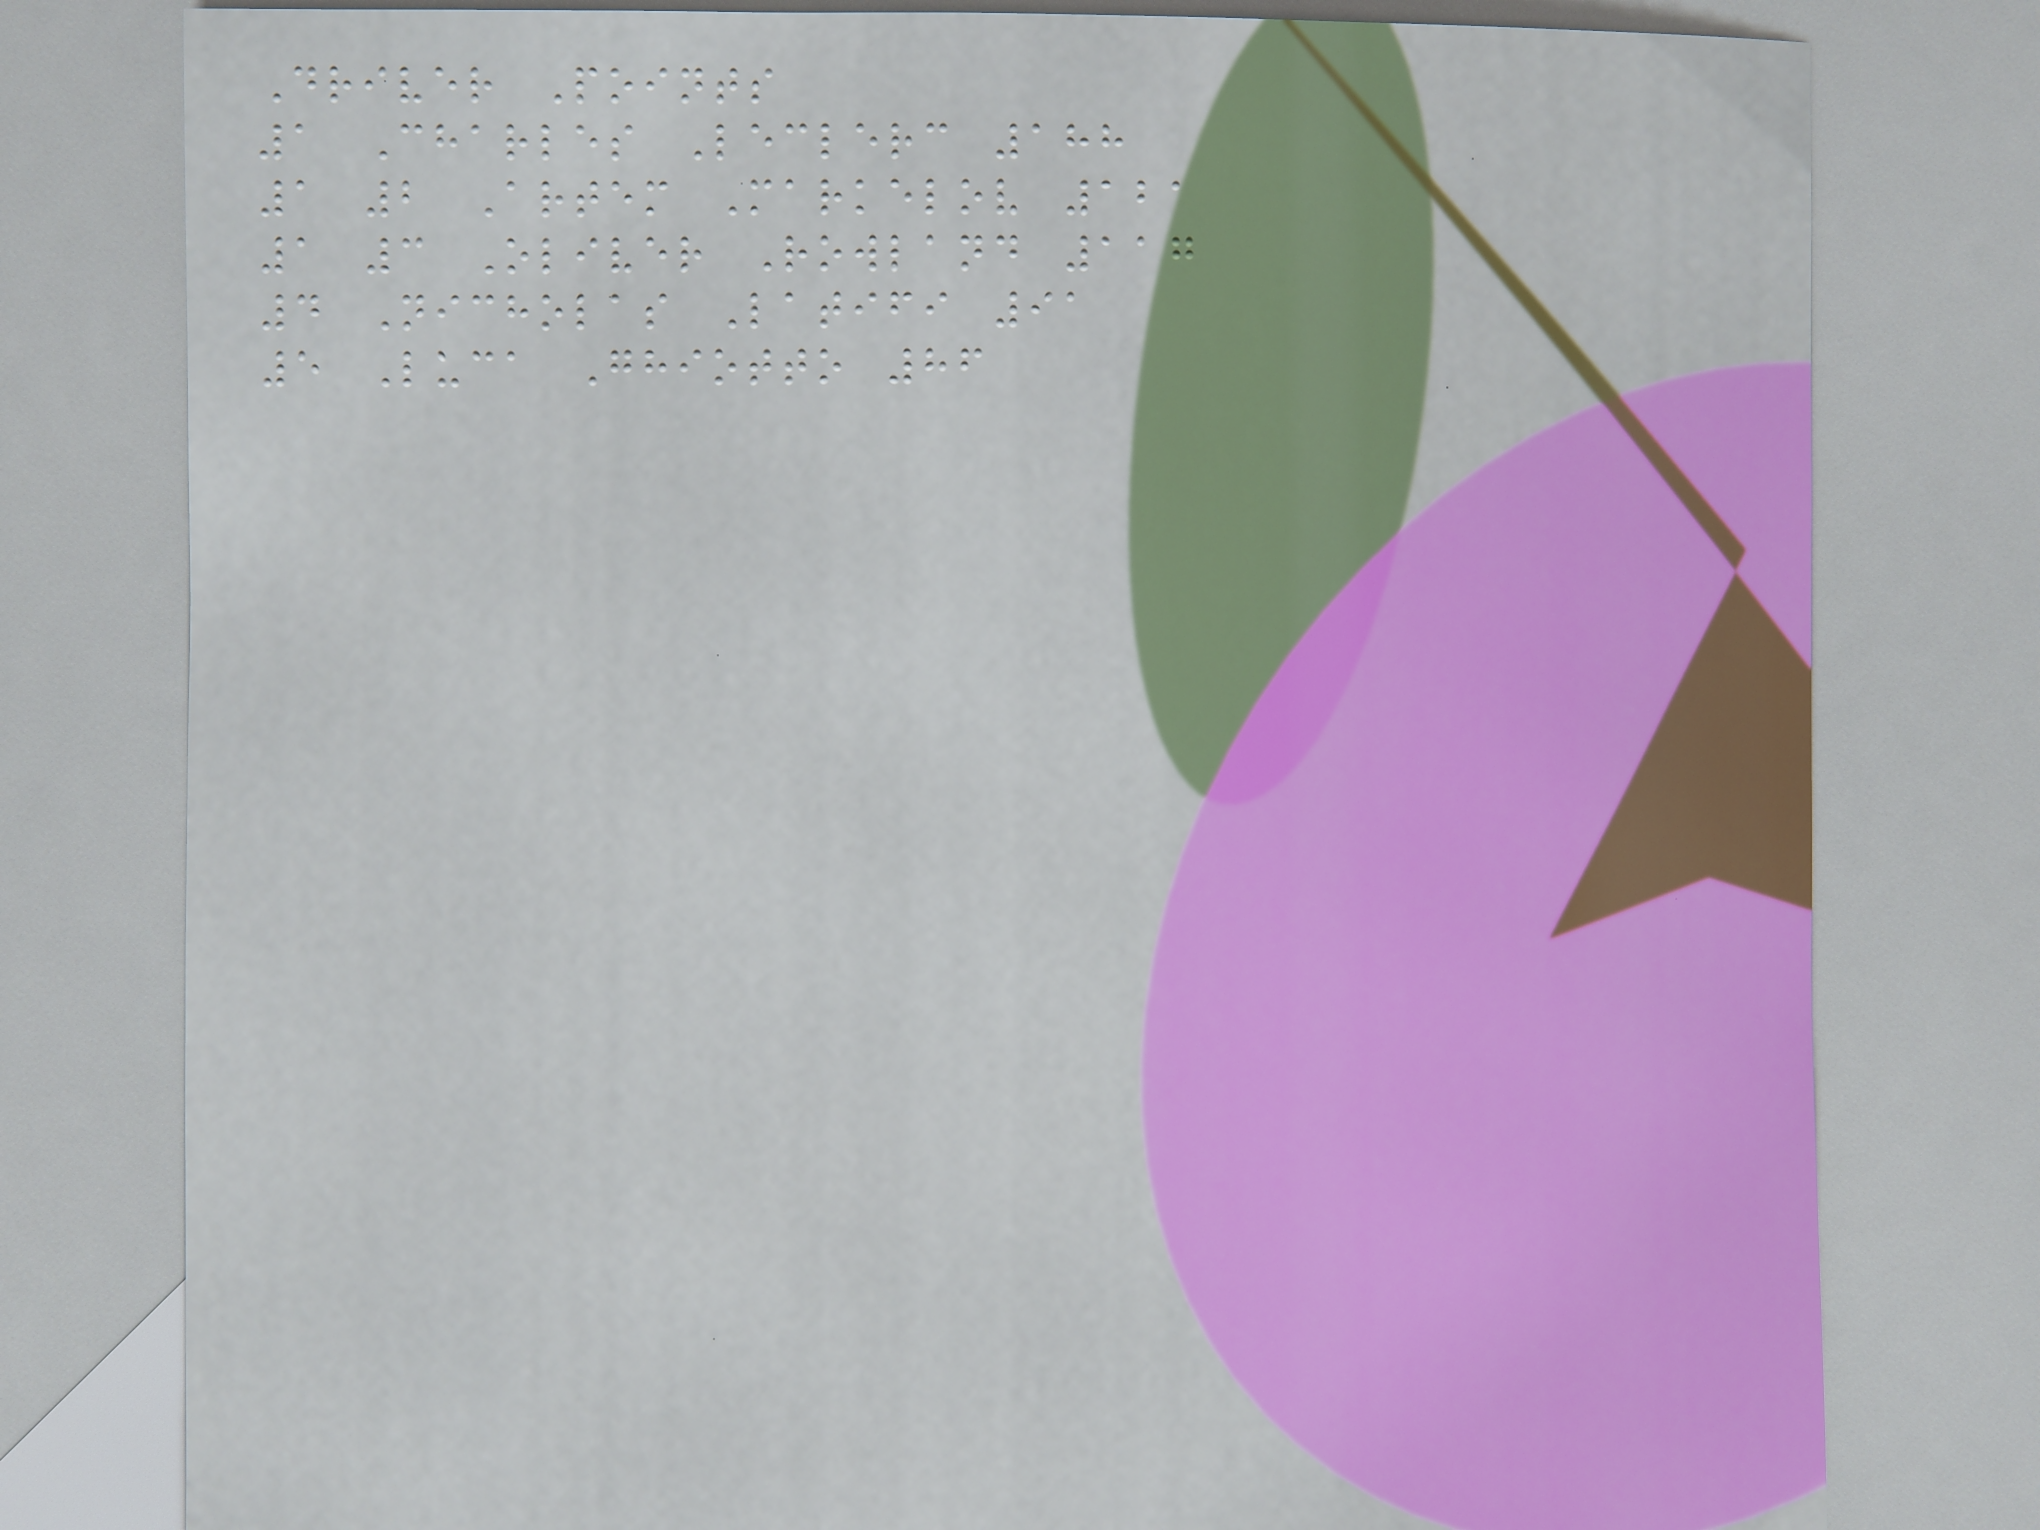Driver Points
1 Charles Leclerc 188
1 2 Artem Markelov 121
1 3 Oliver Rowland 117
4 Nicholas Latifi 91
5 Luca Ghiotto 86
